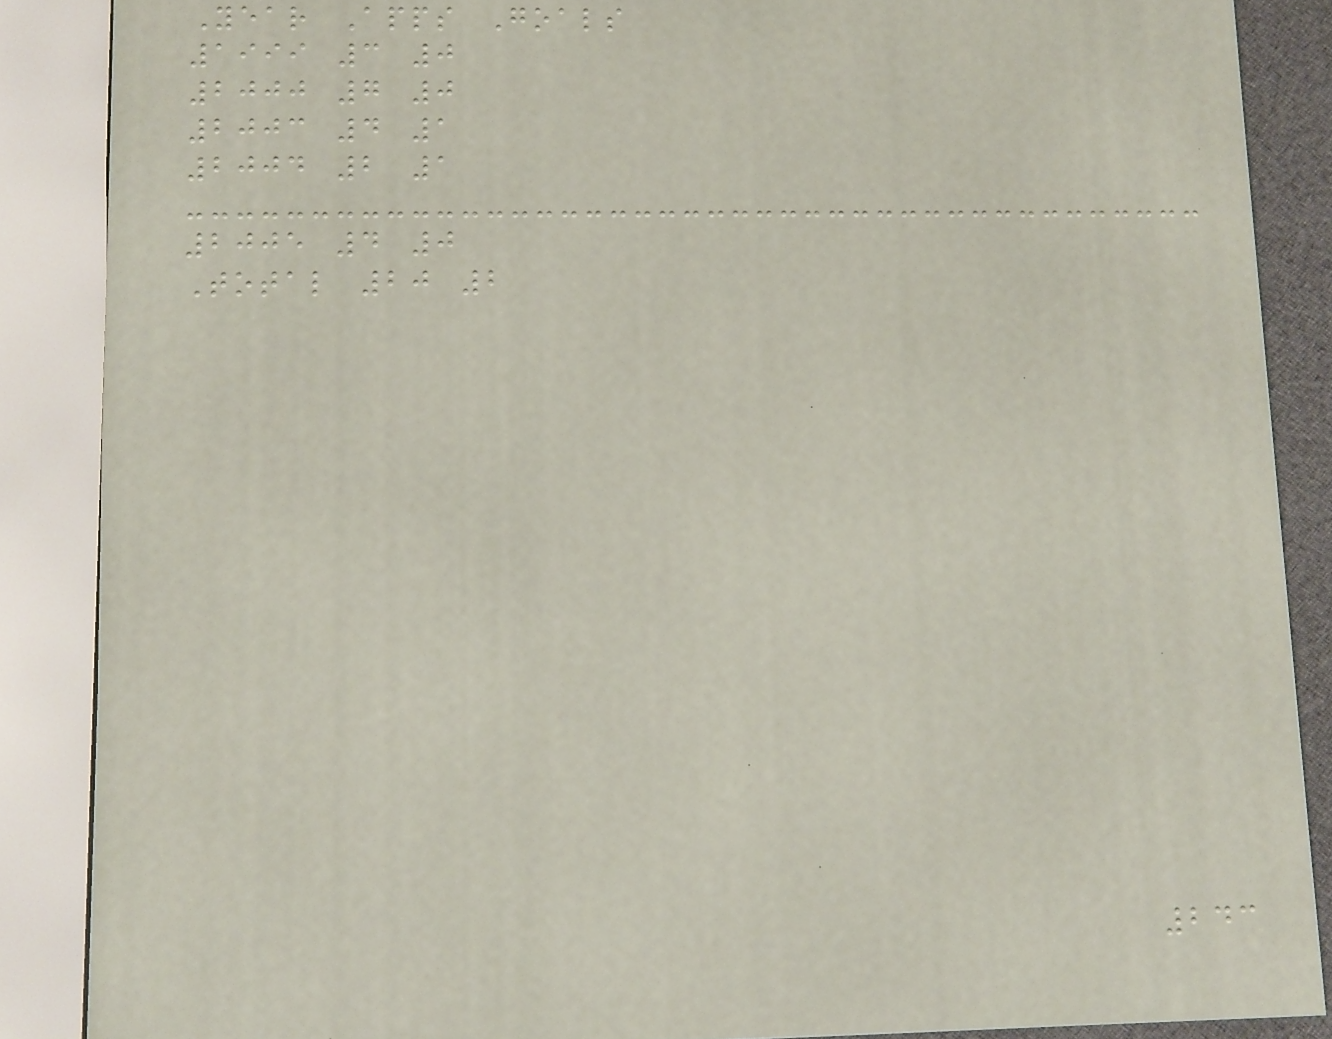Year Apps Goals
1999 3 0
2000 7 0
2003 4 1
2004 2 1
2005 4 0
Total 20 2
243
